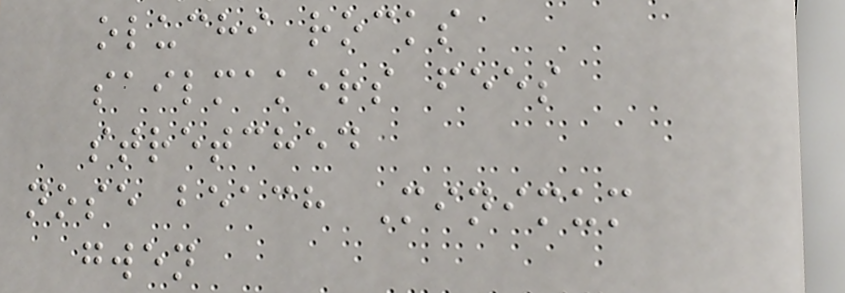oluchi rocks
sailmakers fees
stretched
nose beach Minimum
gwen
